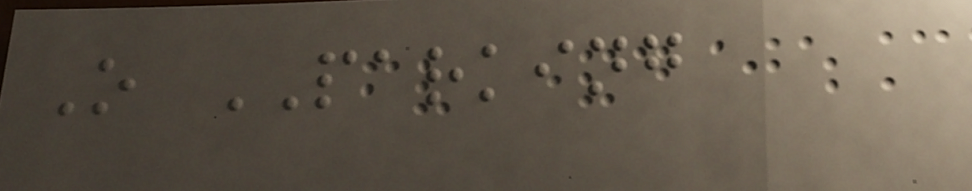O PARKING
